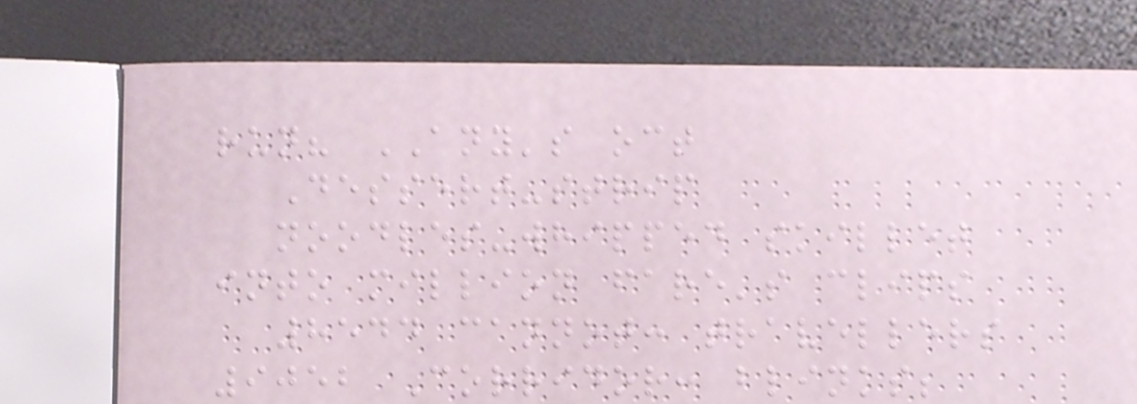run? ANY's oct
Dessert-strip
noodles-whipped skillet
into million fare's clips
8544 cannot: travellers
9052 Corridor: blinks;
